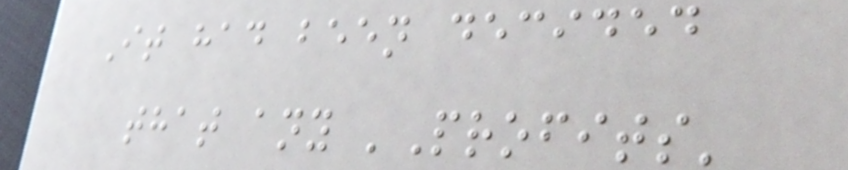It had been decided
that any 'Profits'
